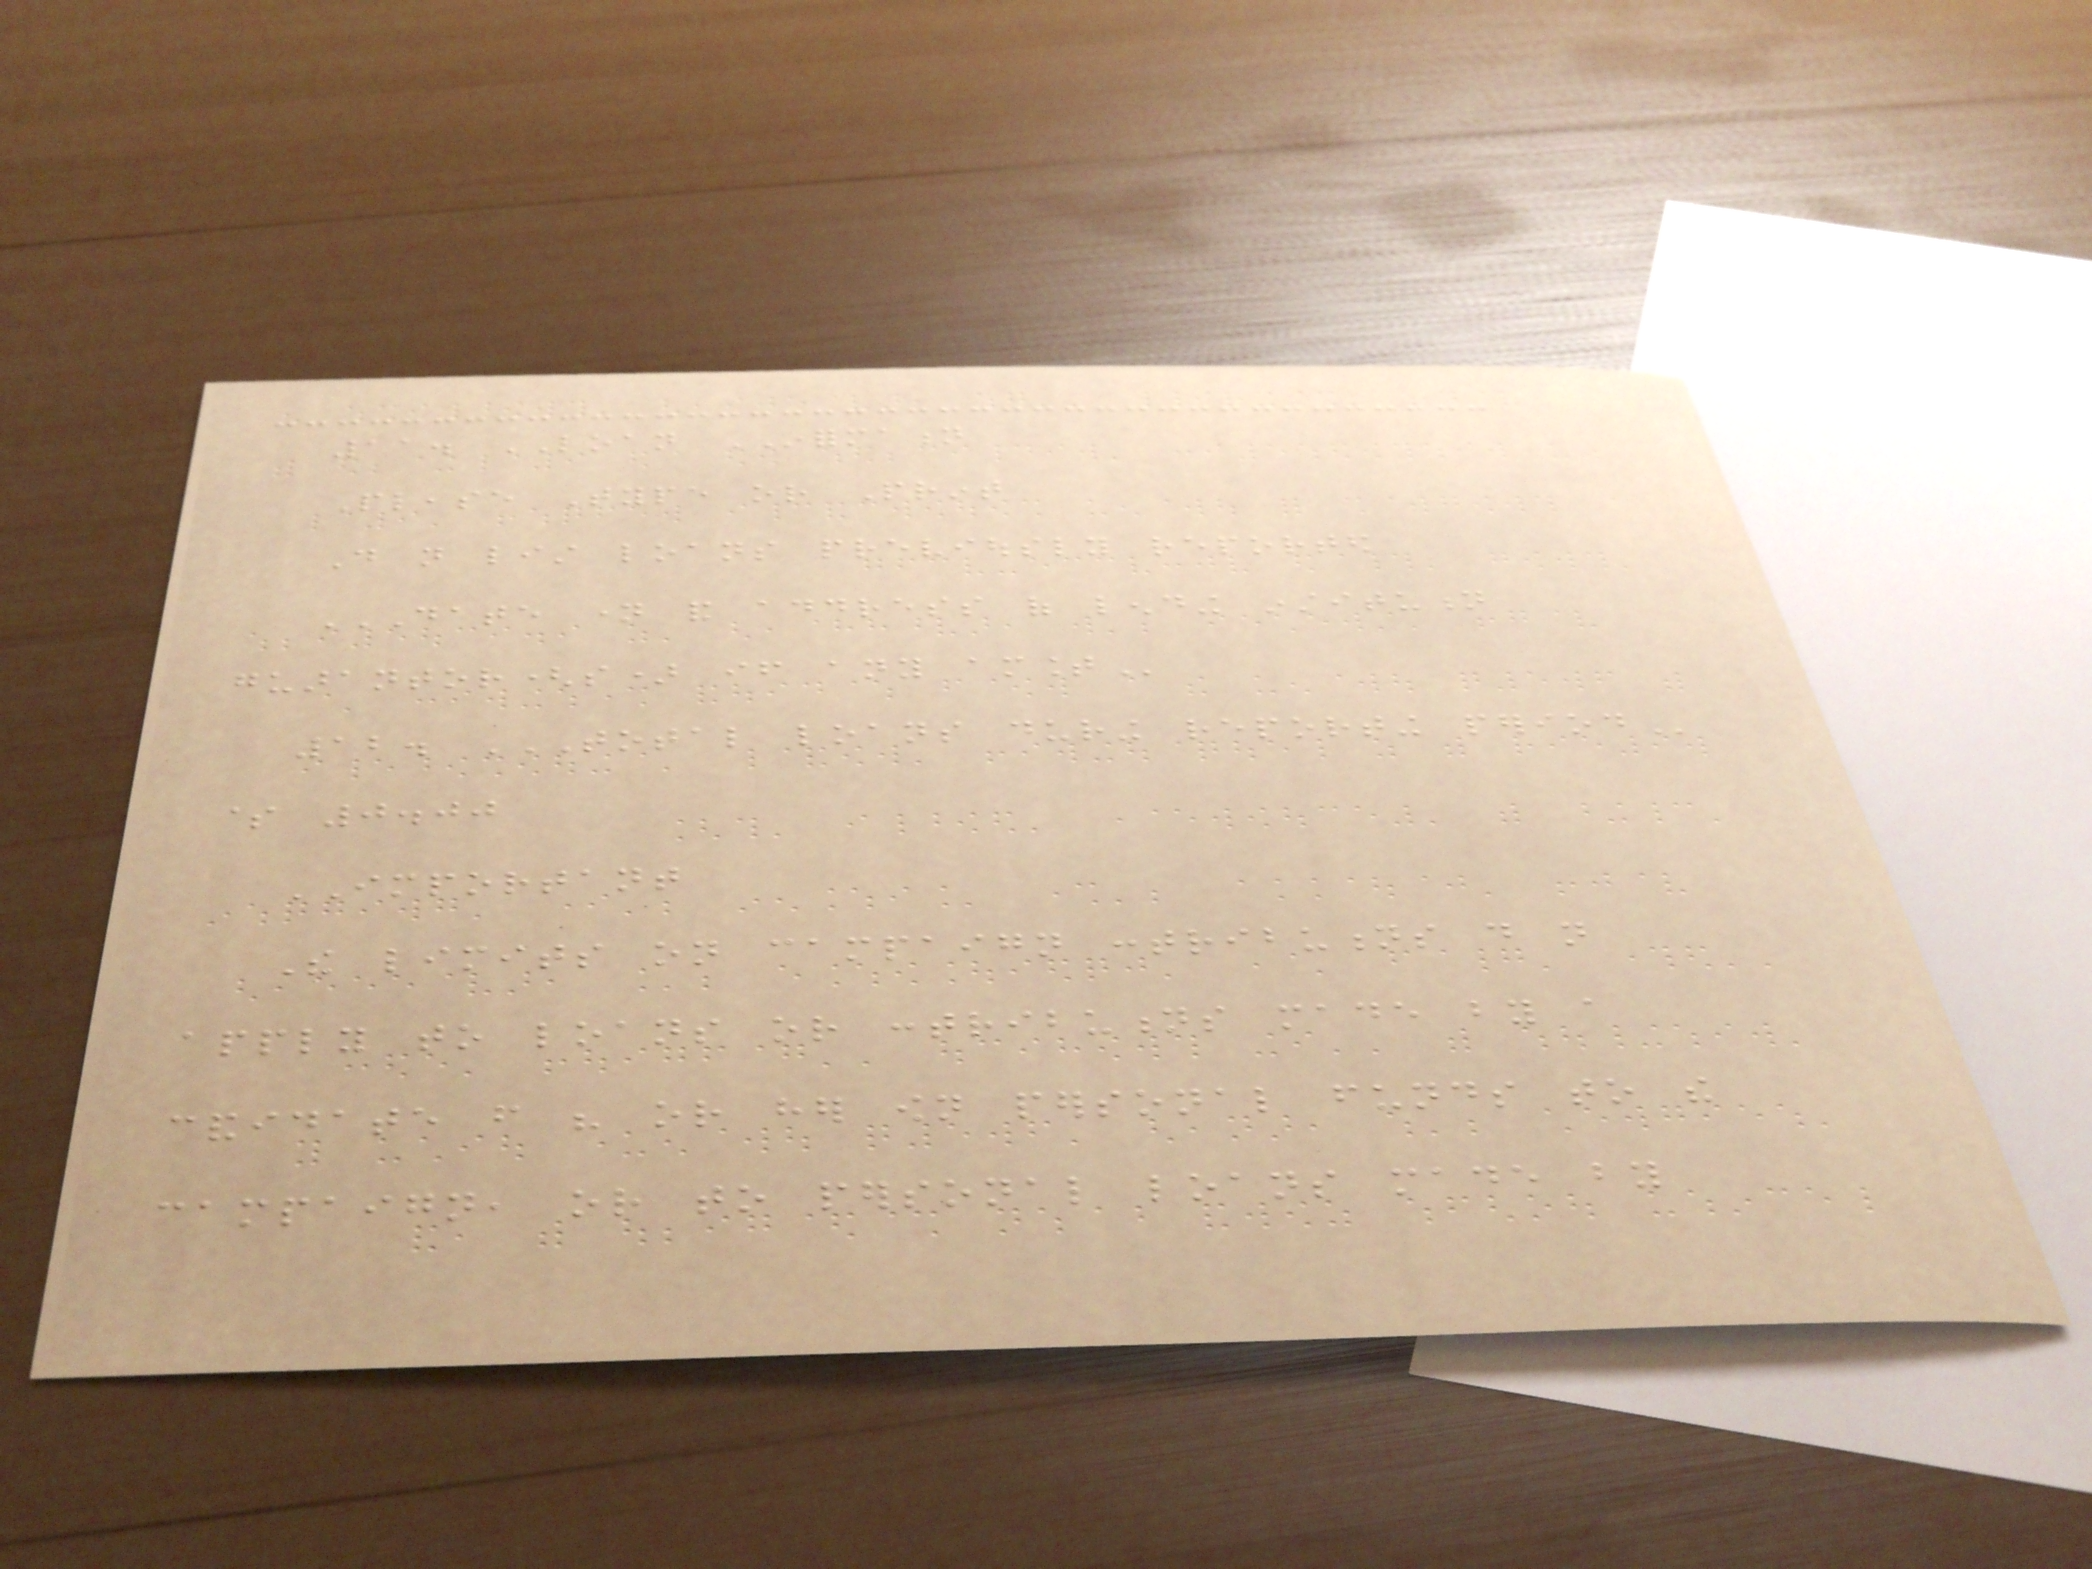11. LOAN INFORMATION
Please Type or Print
Do not list loans previously reported
DATE NAME AND ADDRESS OF LENDING INSTITUTION
GUARANTOR(S) IF ANY AMOUNT
12. TOTAL LOANS DURING REPORTING PERIOD
$ 0.00
IMPORTANT
The limits on campaign contributions do not
apply to loans or contributions made by a
candidate from his or her own personal funds to the
campaign, or to personal loans made by
